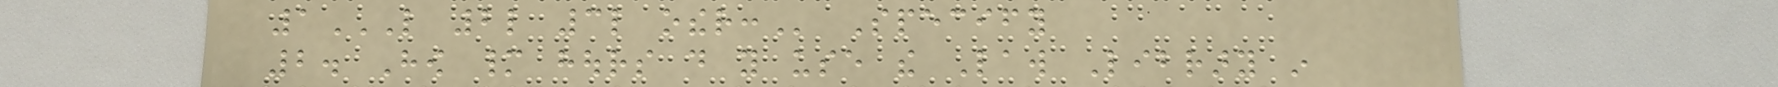1L 2L 3L OTHER: Specify
2. How many hours do you use the Law Library in
